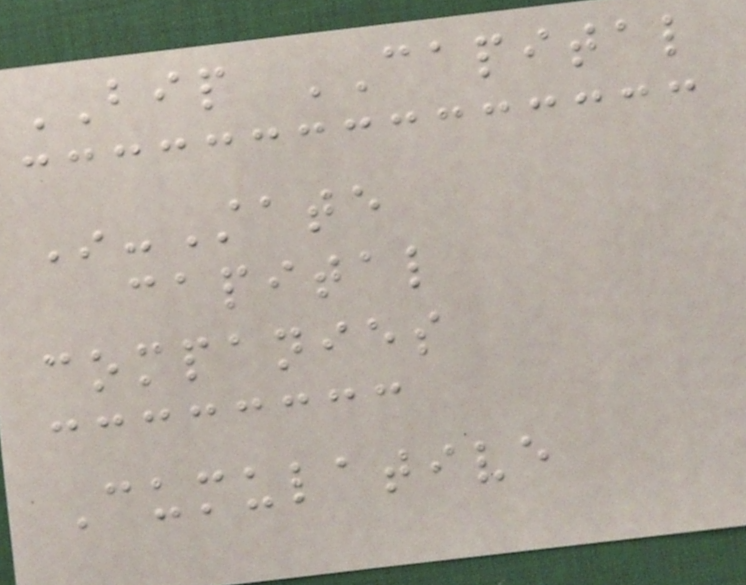BIP CAPITAL
In-State
capital
companies
Cumulative
